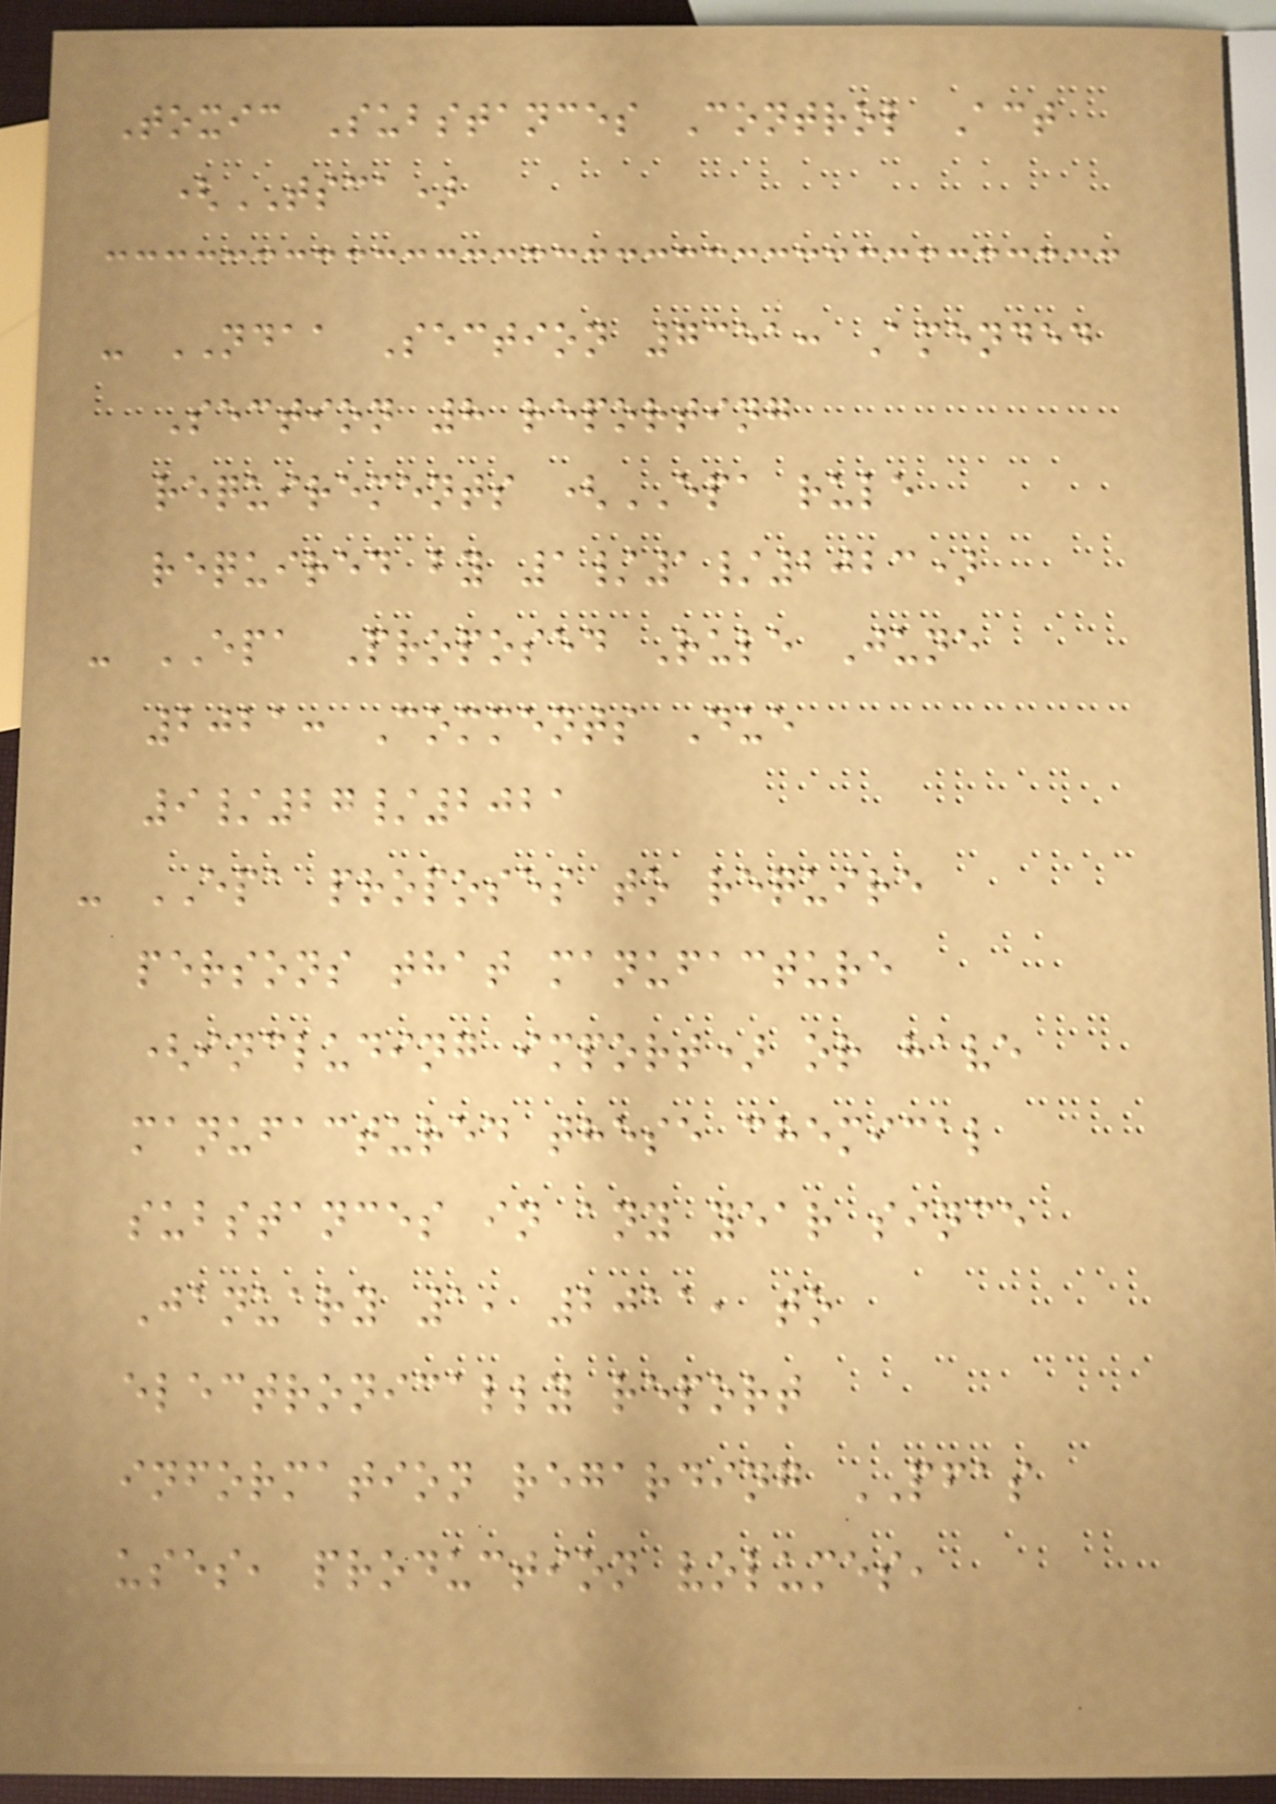Toxic Substances Control Act
(TSCA)
- NDAA Section 7351: Amended
Section 8 reporting
requirements (EPA rule
required by 1/1/2023)
- EPA Proposed Rule June
2021: Comments Due
9/27/2021
- EPA proposes to require
persons that manufacture
(including import) or have
manufactured these chemical
substances in any year since
January 1, 2011, to
electronically report
information regarding PFAS
uses, production volumes,
